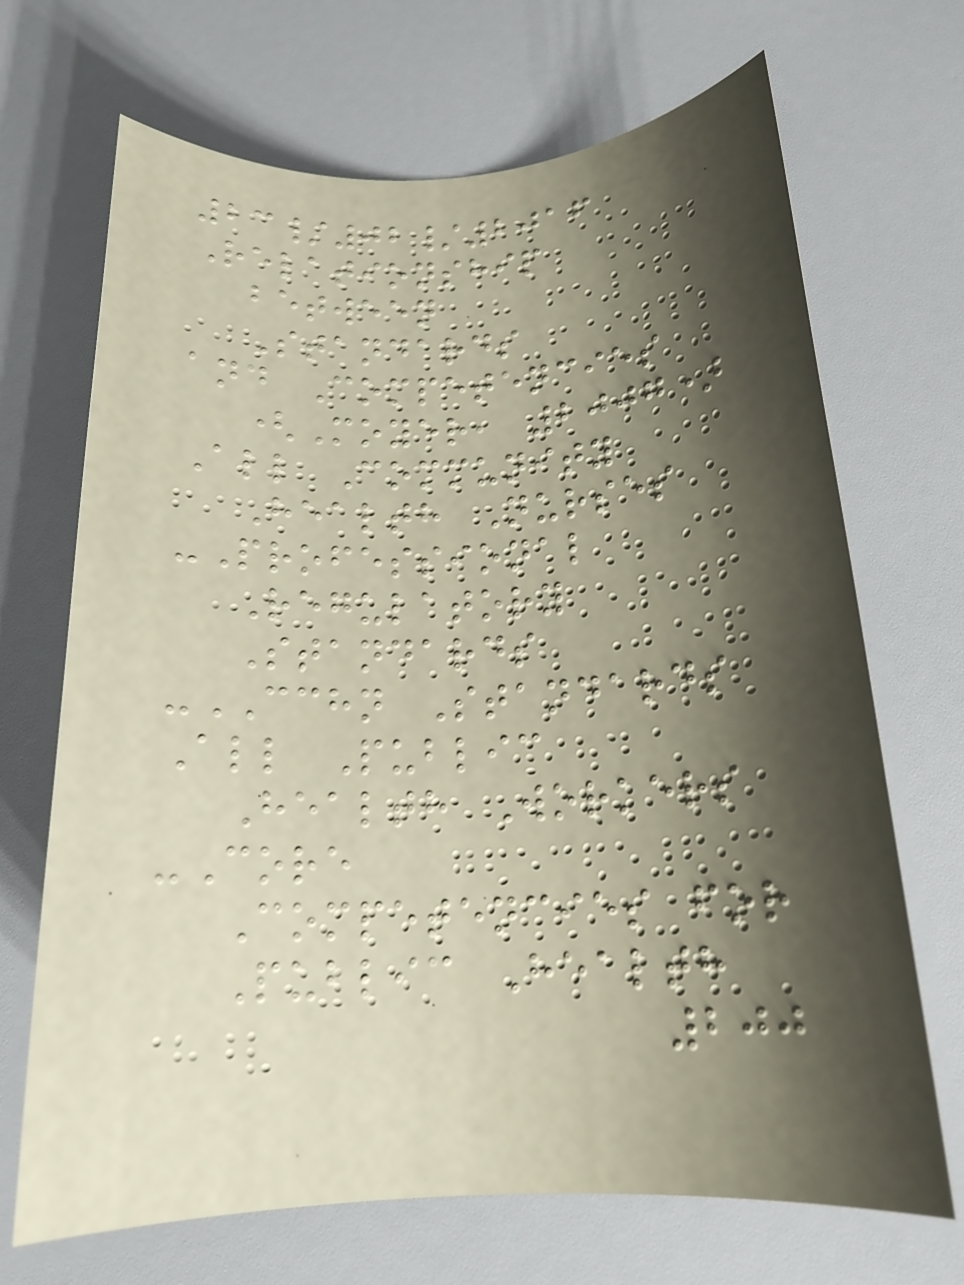23/02/2016
Relationship
between
Standards
and Competencies
(Moyer, 2007)
All Community
Health Nurses
-Professional
Regulatory
Standards
-CCHN Standards
All Public
Health Workers
-Core
Competencies for
Public Health
200
